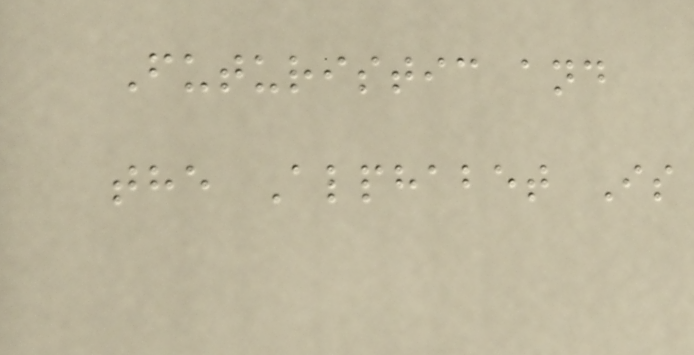Futuristic and
the Alphabet Is
